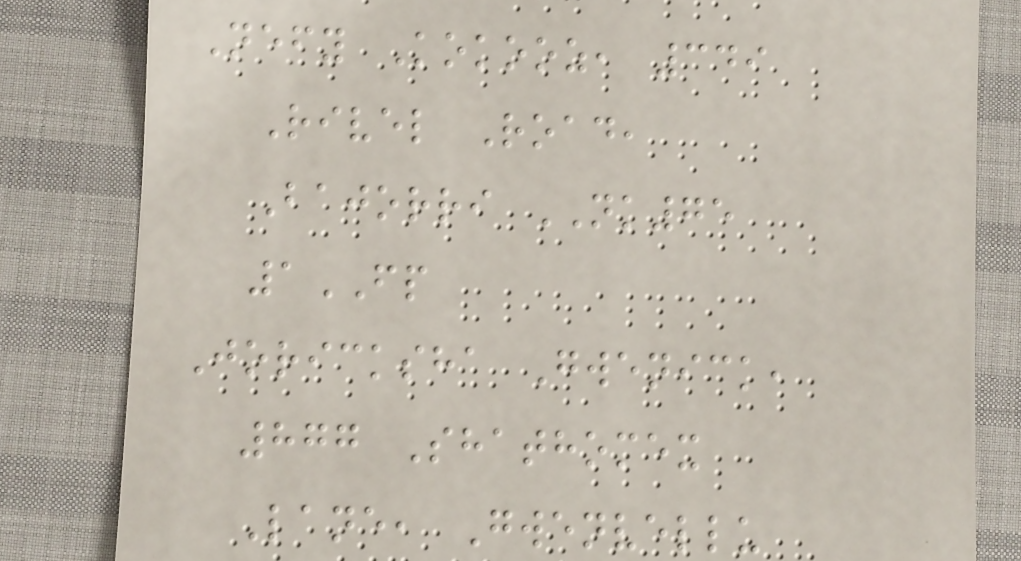Nefy Kokooz, 349
Rivel Road,
Bajorri NK75
1FP
Joricksha Gwenick,
877 Shathomex
Lane, Gwenvellu
